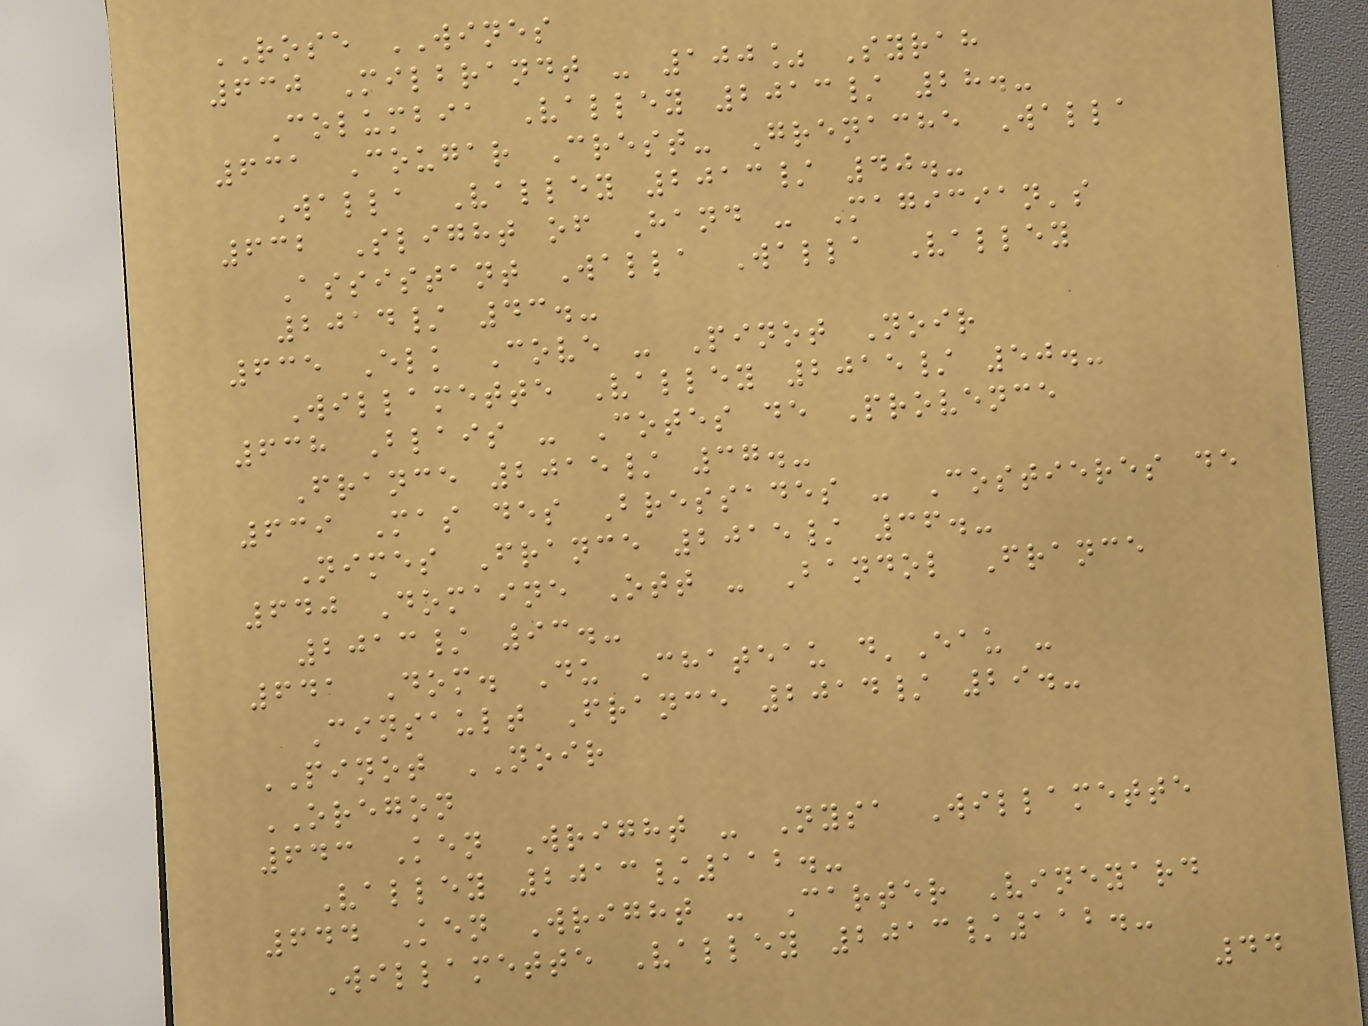ROSE WINES
630 Milbrandt - 100% Syrah
Columbia Valley 2013/ 28.-
631 Cougar Crest- Grenache Walla
Walla Valley 2013/ 40.-
632 Slight of Hand - Magician's
Assistant Walla Walla Valley
2014/ 43.-
635 Elk Cove - Pinot Noir
Willamette Valley 2015/ 50.-
638 Blais - Cotes de Provence
France 2015/ 37.-
639 Mas des Bressades - Costieres de
Nimes France 2015/ 36.-
640 Domaine Ott - Bandol France
2013/ 93.-
641 Dom. Du Chateau d'Eau -
Cinsault France 2014/ 29.-
PINOT NOIR
OREGON
643 Ken Wright - Nysa Willamette
Valley 2013/112.-
644 Ken Wright - Carter Vineyard
Willamette Valley 2013/112.-
44
